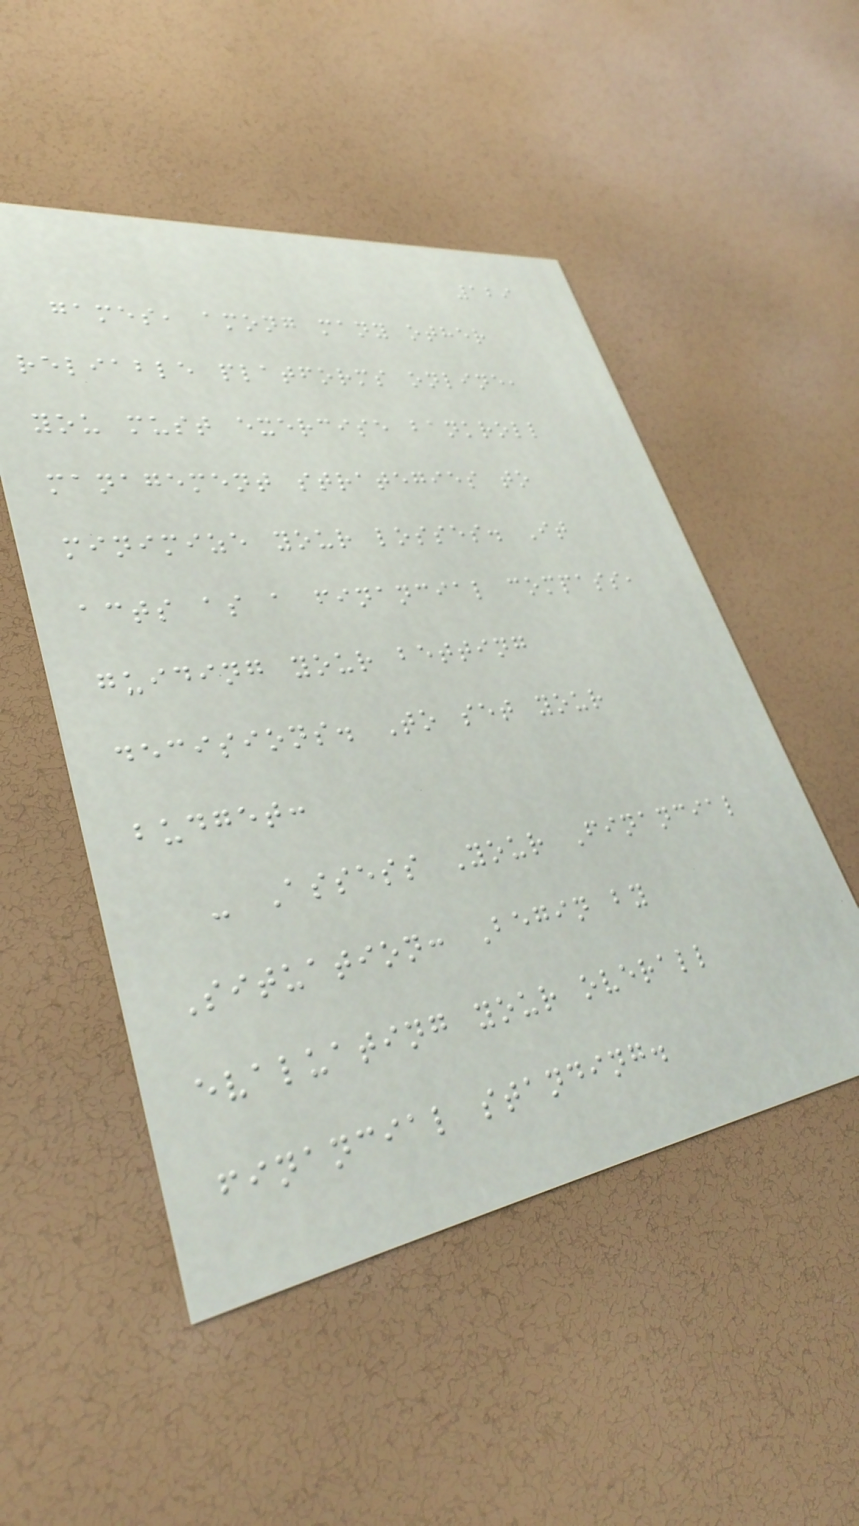129
games, among many other
reliable platforms online,
you must exercise bankroll
management strategies to
minimize your losses. It
acts as a financial compass,
guiding your betting
decisions. To set your
budget:
- Assess Your Financial
Situation: Begin by
evaluating your overall
financial standing.
